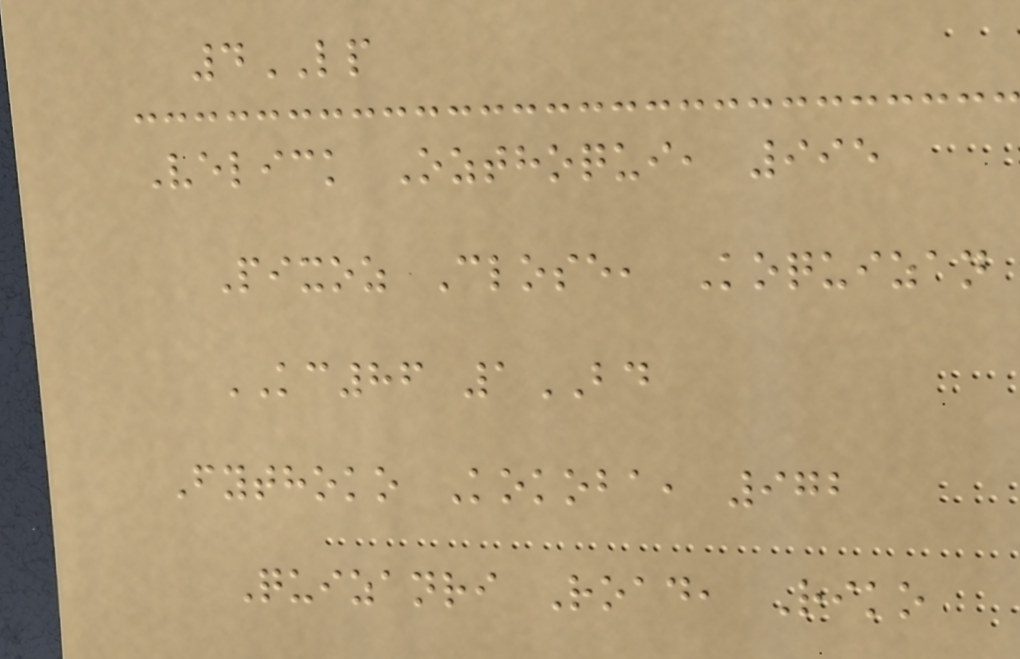4LP
Velick Ozthoqui, 995
Pixoz Close, Koquizan
KC86 1BD
Fythoko Kokoba, 972
Quizanri Road, Riko
